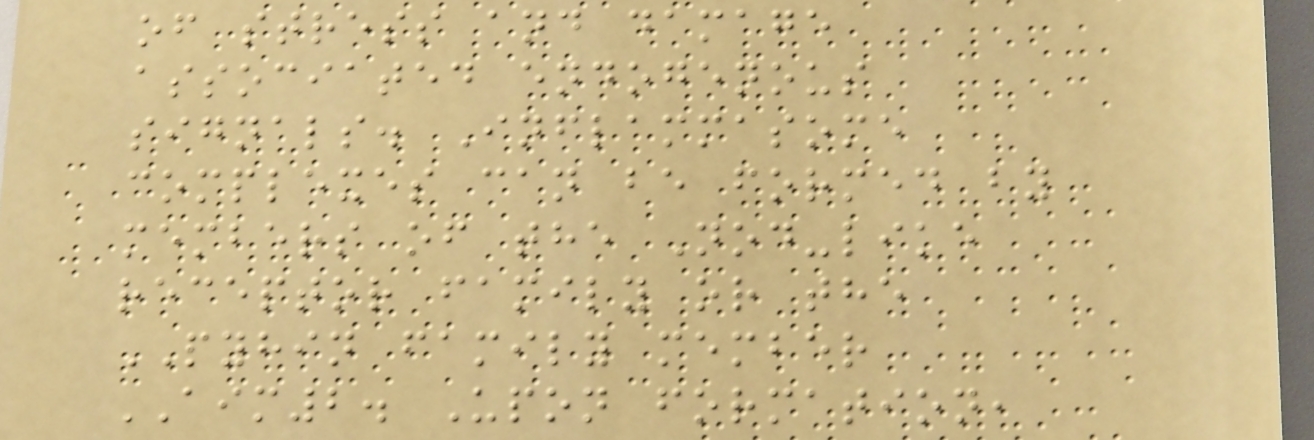of stress and damage
associated endogenous
signals. Inflammasome
complexes can be formed by
members of the Nod-like
receptor family or the
PYHIN family member
AIM2. Upon formation,
